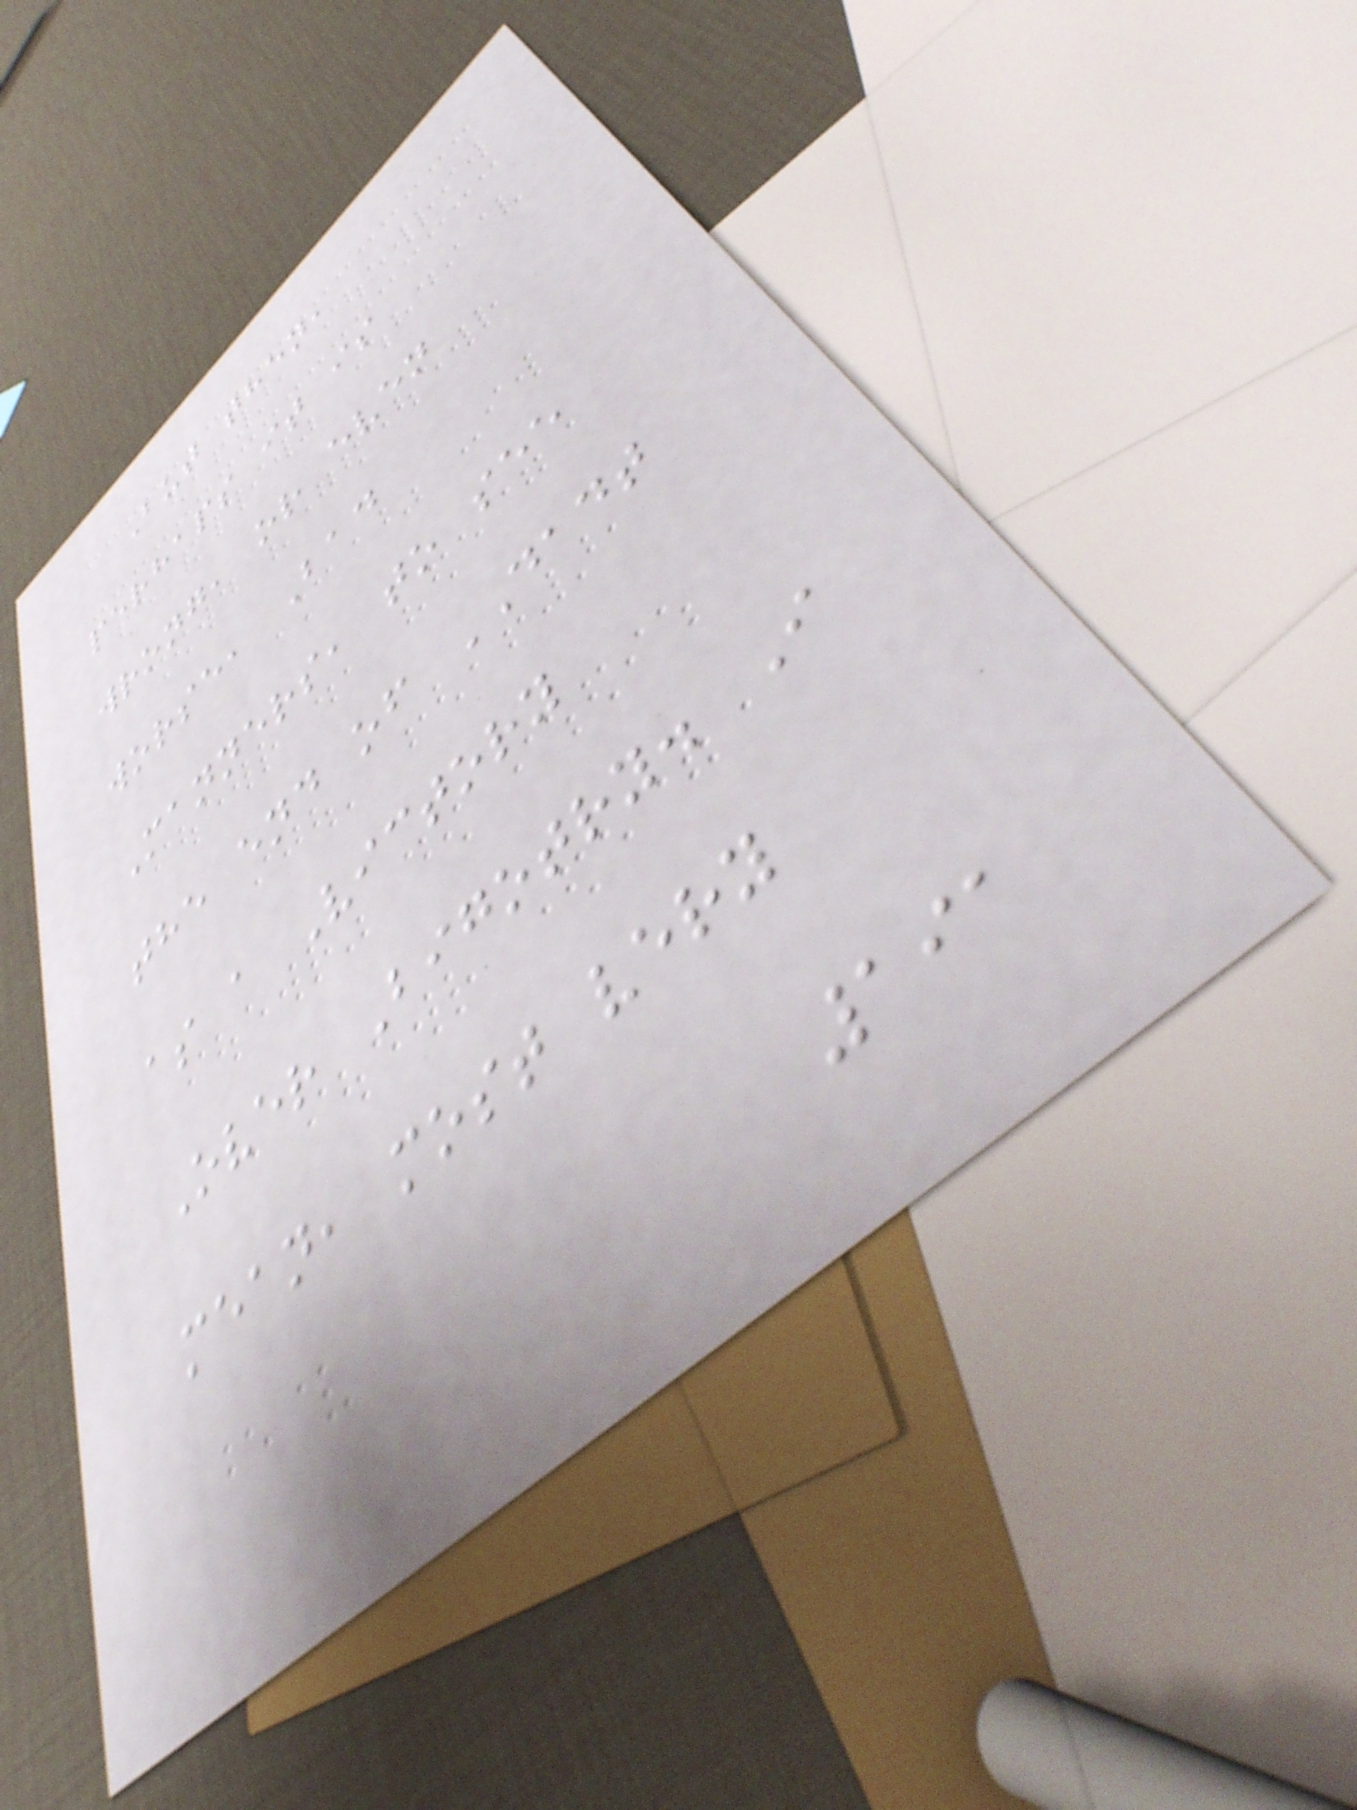But then,
perhaps it is
wrong, or even
worse, Bad
Manners, to see
the end of DADT
as a Victory
Over Bigotry. I
mean, most very
191
